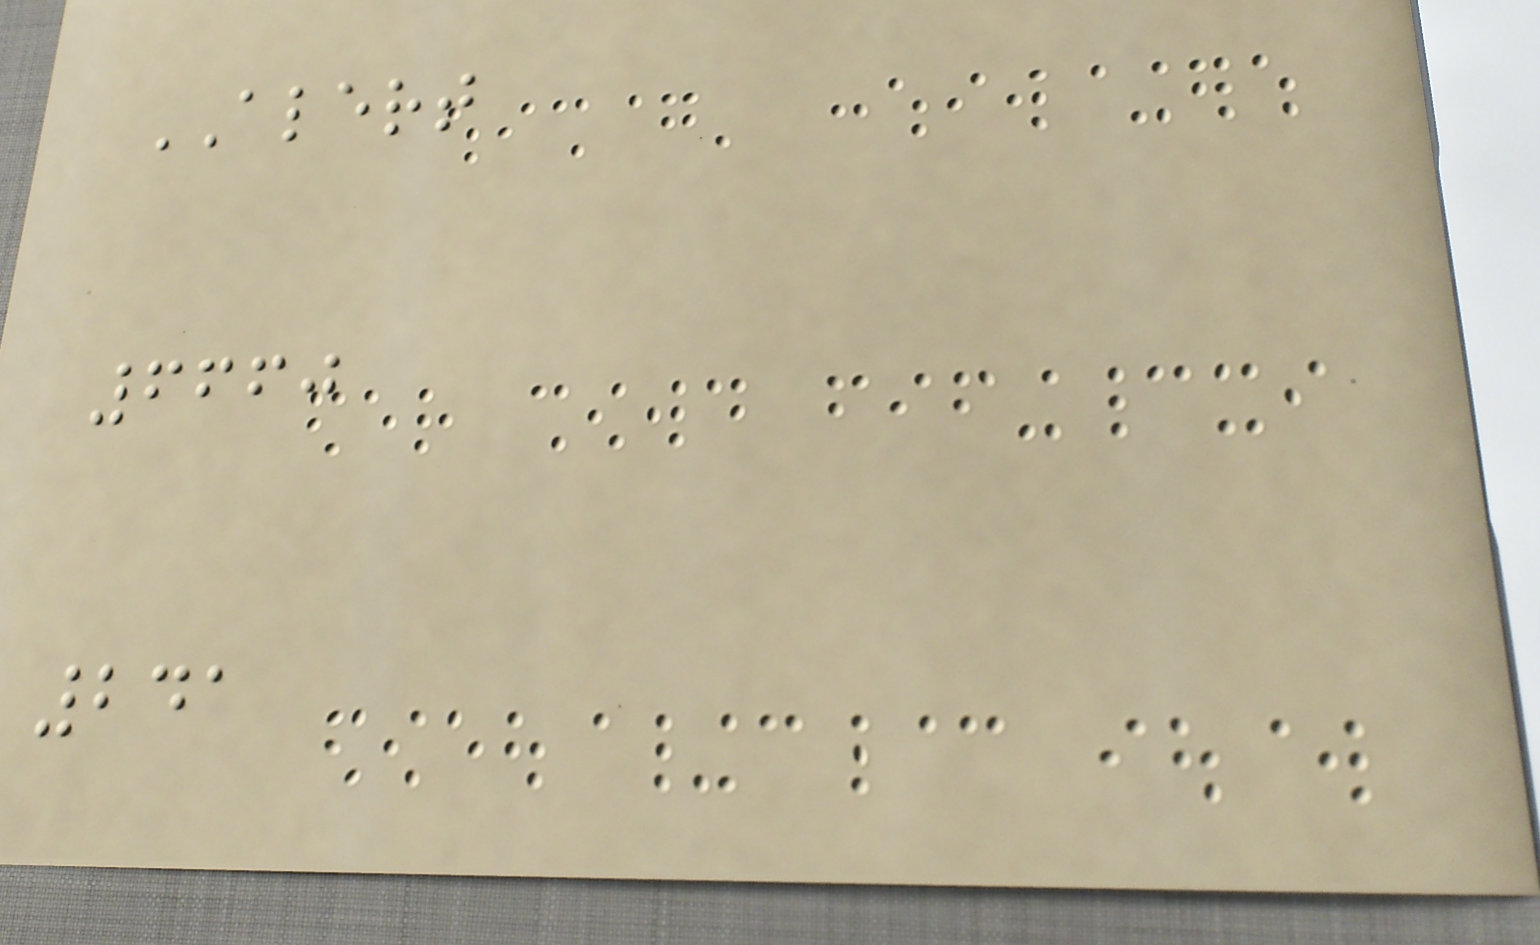ALERT
6660
241
